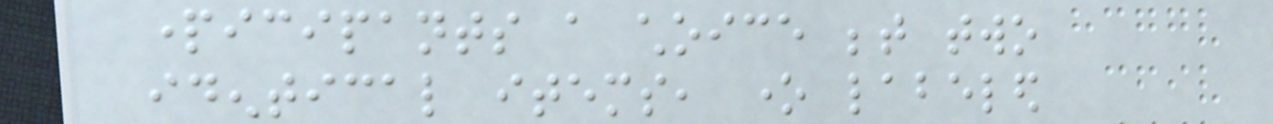participants a choice between two
identical items, one labeled
